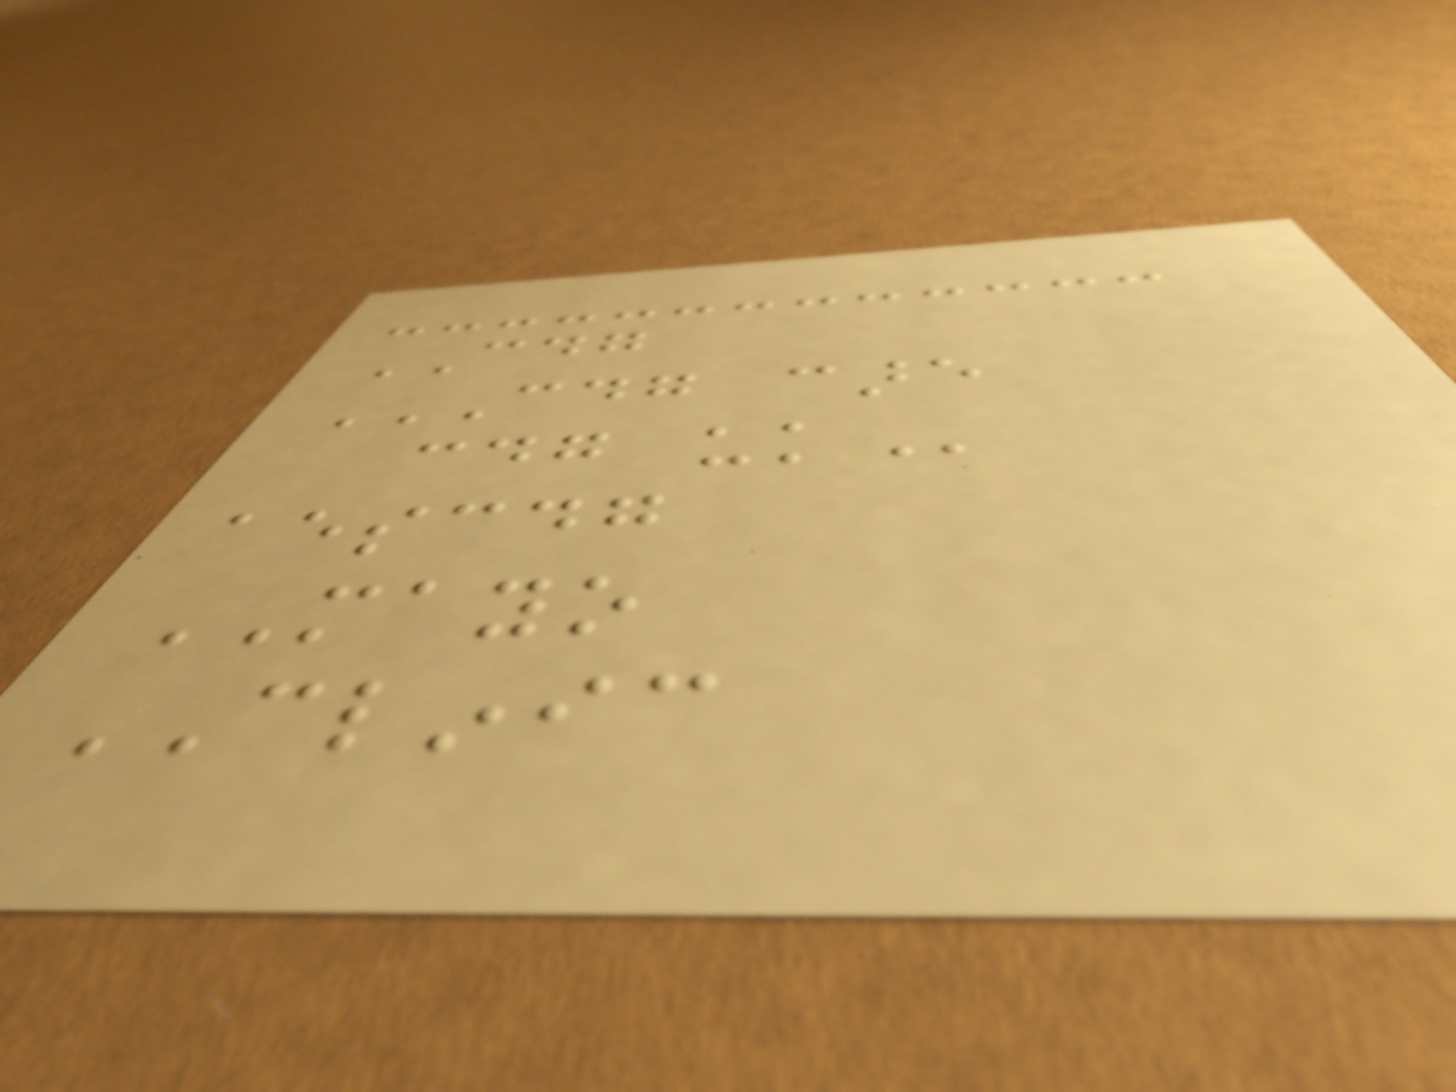CDG
CDG CARE
CDG UK
aescdg
MAYO
CLINIC
